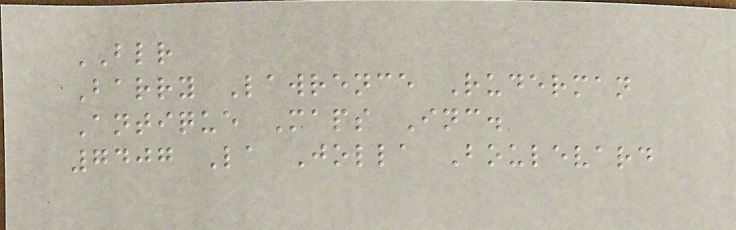BLR
Barry Lawrence Ruderman
Antique Maps Inc.
7407 La Jolla Boulevard
